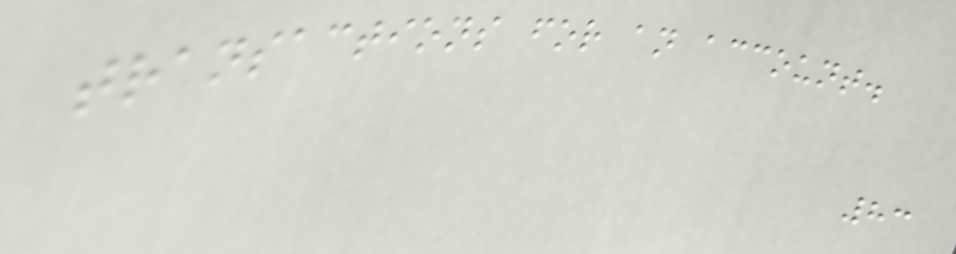transactions for an account.
83
